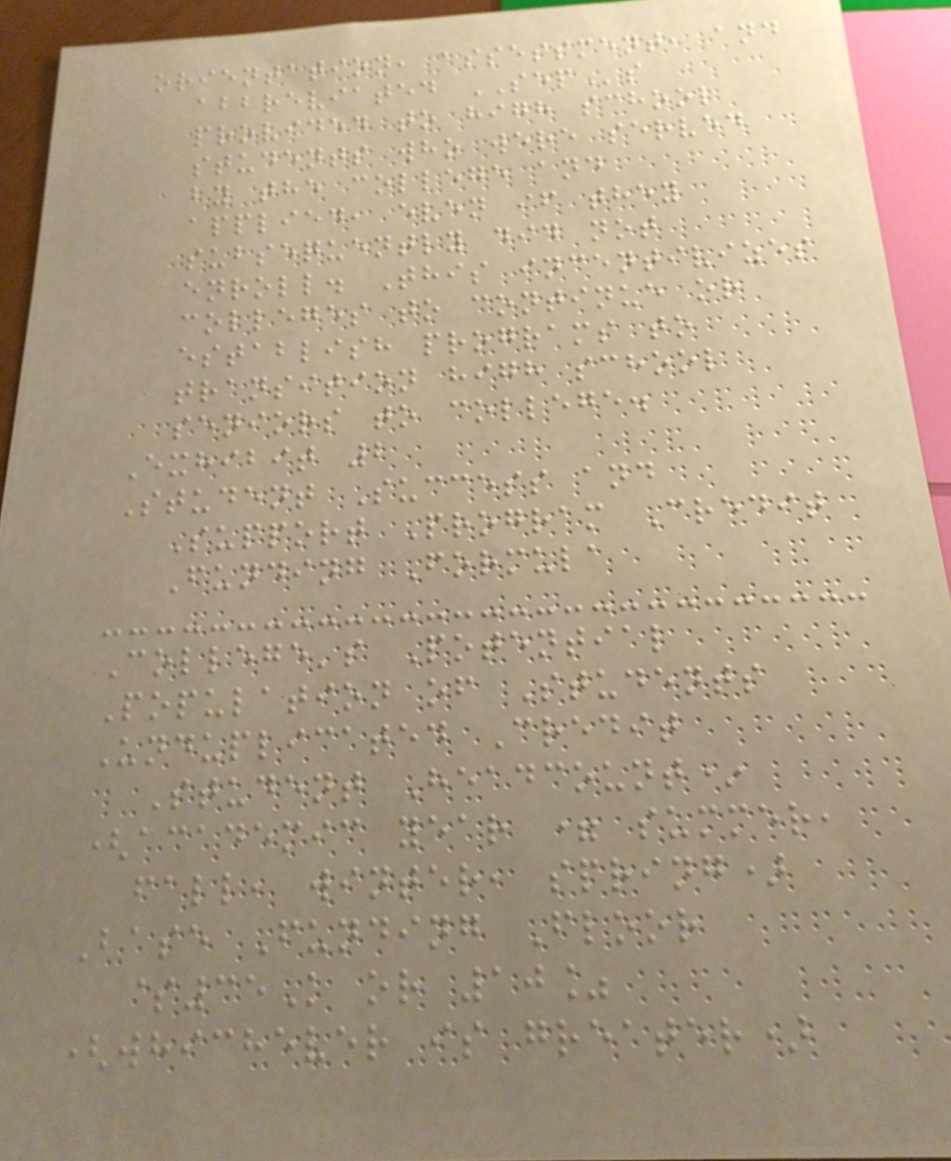orientation, assessment, and
abbreviated SEPs
provided to high school
students who were served
by the college and
applied, even if they
subsequently did not
enroll. This incentivizes
colleges to continue or
establish programs to
transition high school
seniors to college.
Exhibit 2
Student Success and
Support Program Credit
Funding Formula
College's Potential
Population of Students
Unduplicated Credit
Student Headcount*
(academic year = summer,
fall, winter, spring)
Base Funding Floor
$35K or 10%
(whichever is greater)
